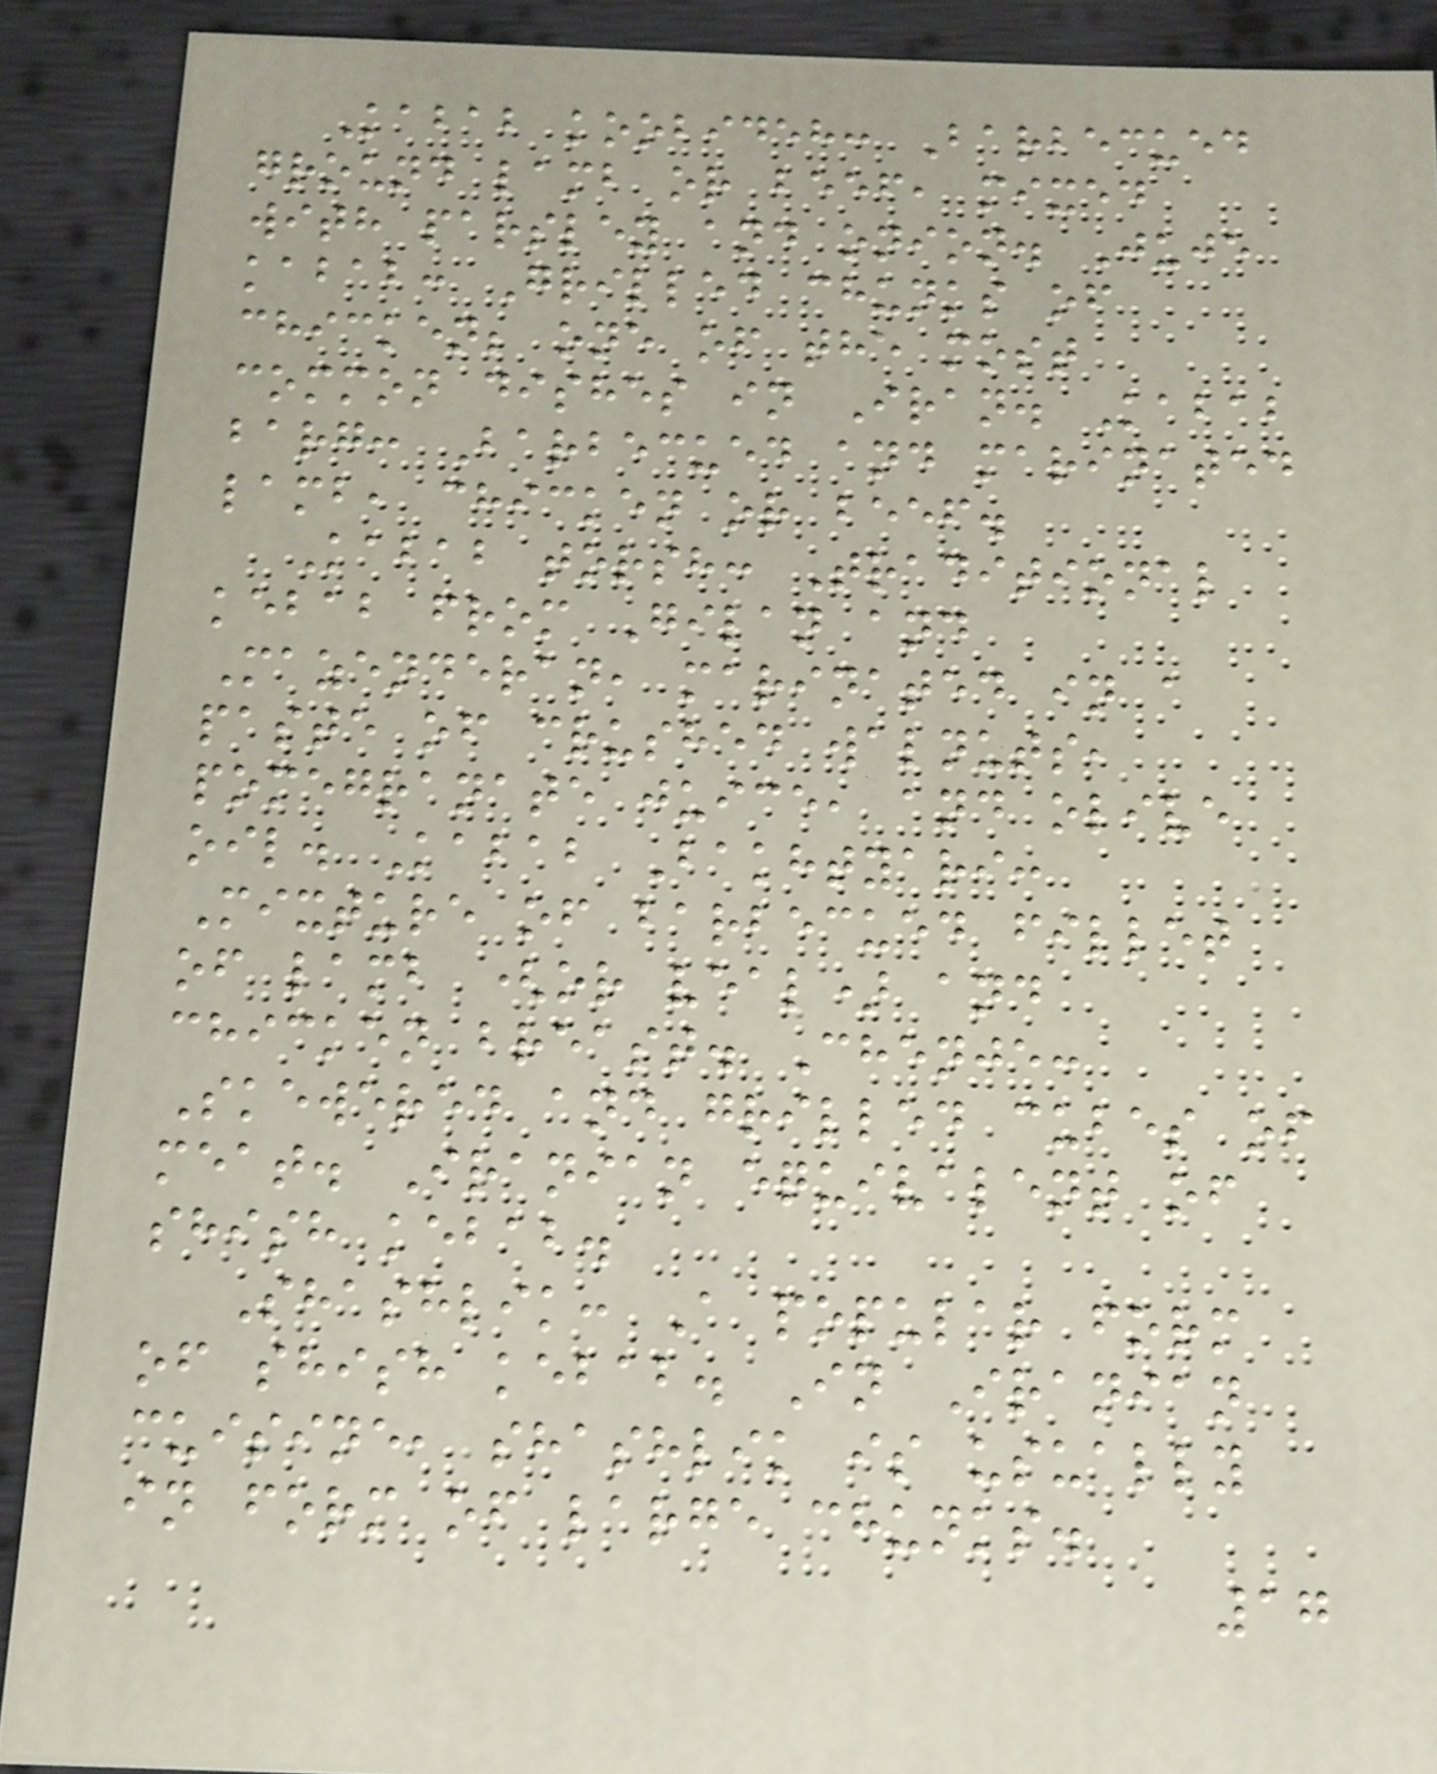Kabab koobideh: Barbecued
ground lamb or beef, mixed
with parsley and onion. Juje
kabab: Grilled chunks of
chicken; one of the most
common dishes in Iran. Kabab
barg: Barbecued and marinated
lamb, chicken or beef.
Kabab torsh: Traditional
kebab from Gilan and
Mazenderan, marinated in a
paste of crushed walnuts,
pomegranate juice, and olive
oil. Kabab Bakhtyari:
Mixture of barbecued fillet
of lamb (or veal) and
chicken breast. Chenje:
Skewered and grilled cubes of
meat. Iranian equivalent of
shish kebab.
Shashlik: A popular form
of shish kebab. In Iranian
cuisine, shashlik is usually
in form of large chunks.
17
